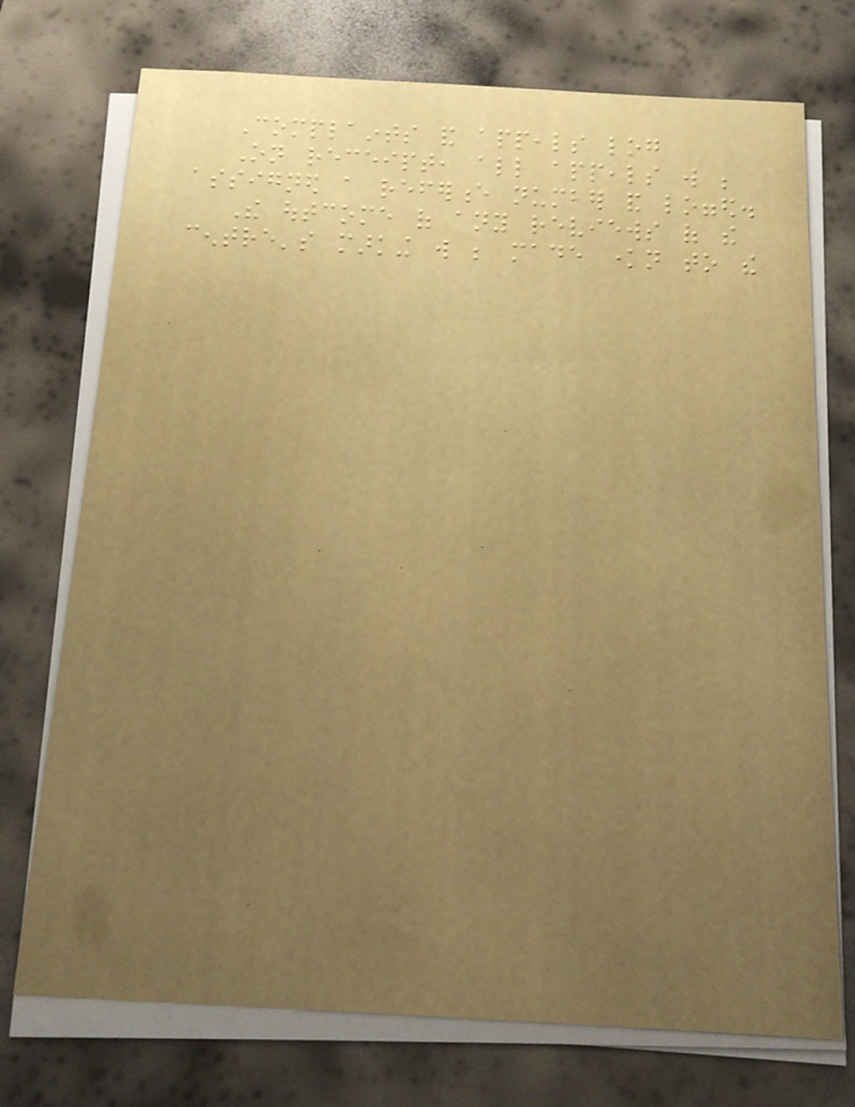Complaints and appeals log
On receipt, all appeals will be
assigned a reference number and logged.
The outcome of any reviews of the
centre's marking will be made known to the
